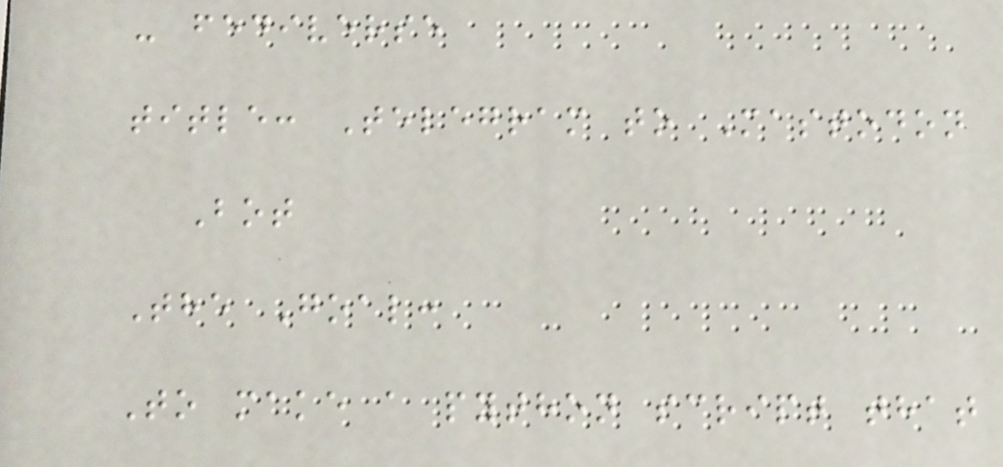- fediverse
title: Telegram to Mastodon
Bot
The Goal:
To make a python script that
